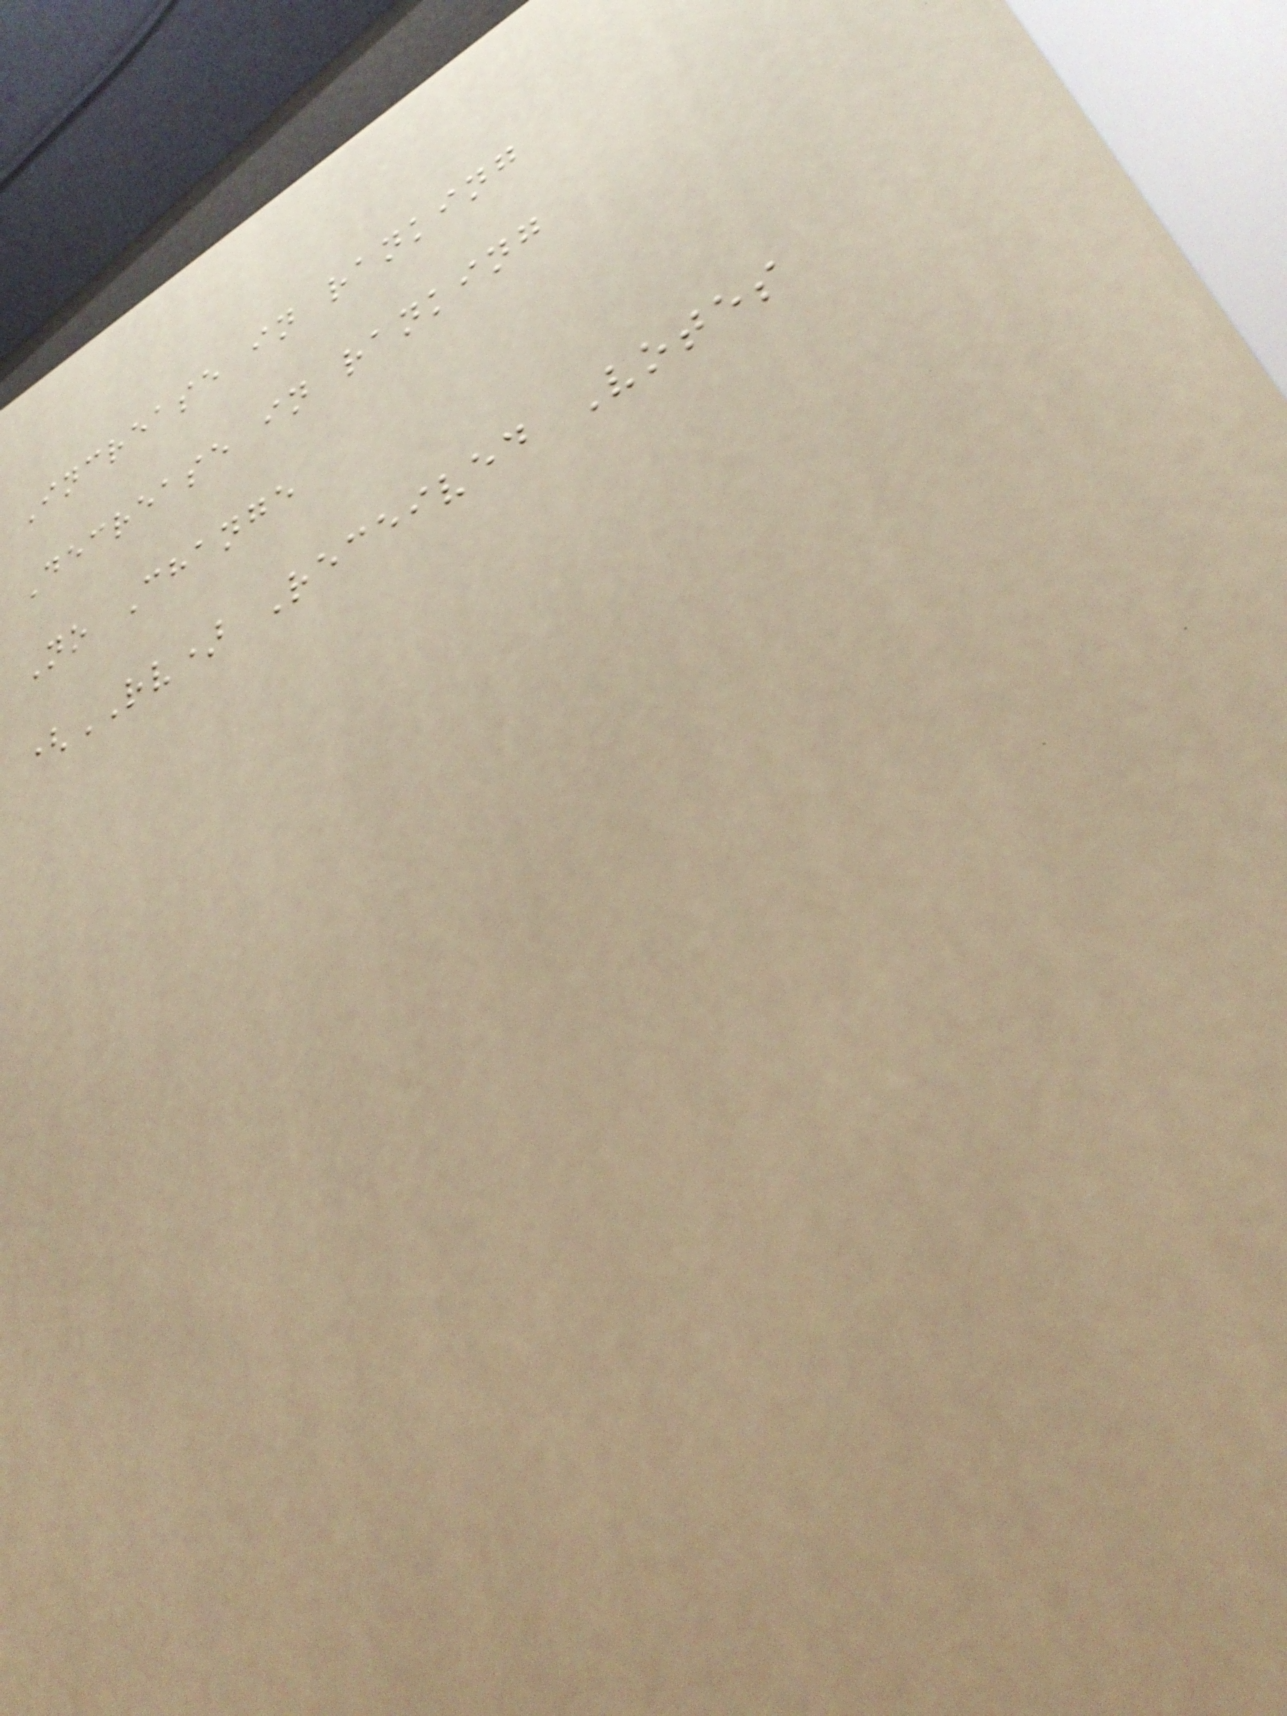Increase in ranking
Decrease in ranking
No Change
(RV) Received Votes
